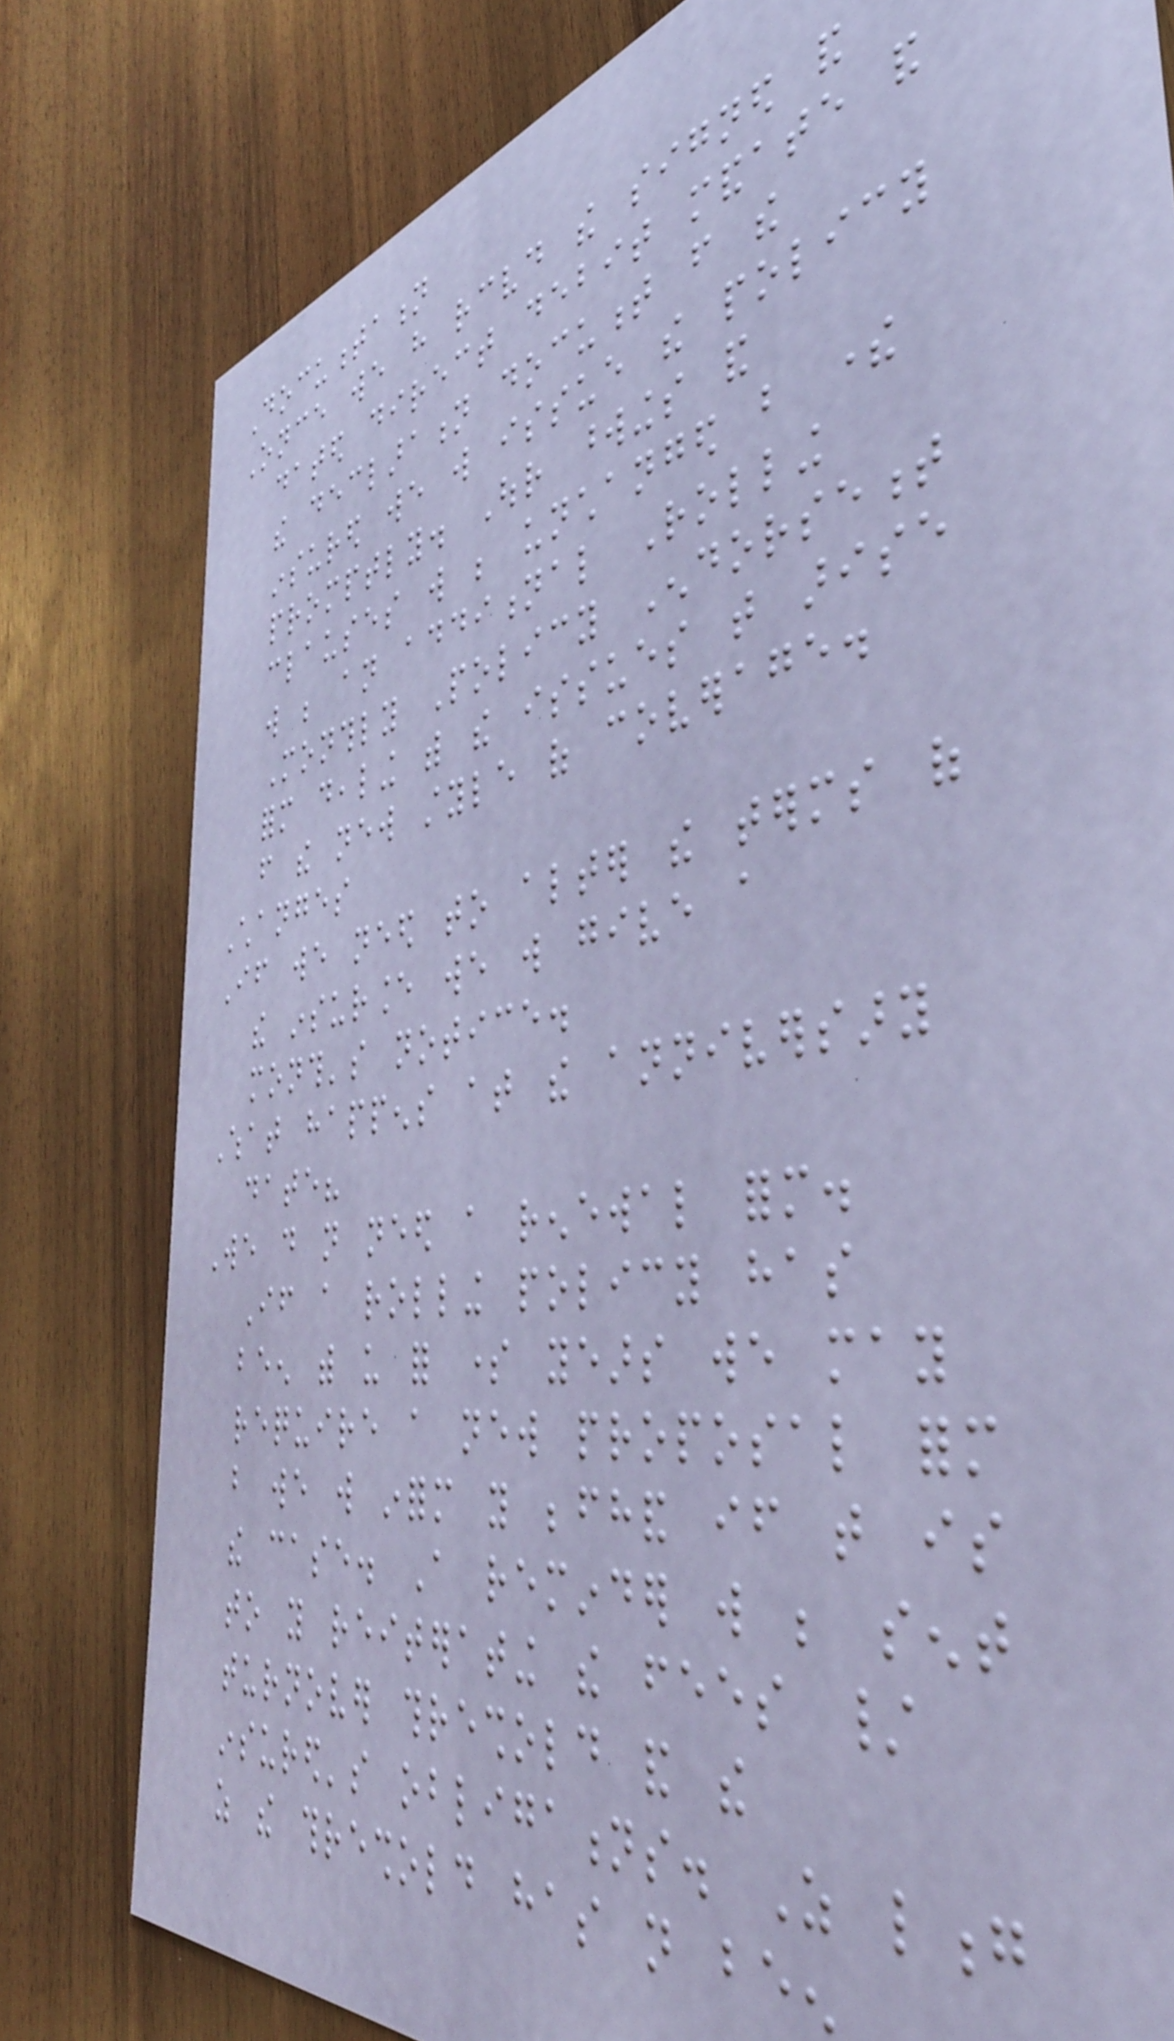Documentation
Once we have received the signed and
dated direct debit mandate and
the declaration document from the
insured we will issue the policy
promptly. Our wordings and
clauses will be unchanged but there
will be an additional Rolling
Monthly Policy Endorsement
form dealing with the issues that arise
from the new style of coverage.
Changes
If we need to alter the terms of
the insurance we will give a
month's notice.
What happens at the anniversary
date?
We do not need a renewal form.
If a rolling policy has
been with us for some years we may
require a new proposal form
but we will inform you beforehand if that is
the case. A reminder will be sent
to you reiterating the fees /
turnover threshold and the
insured's obligations. As long
as the threshold has not been
